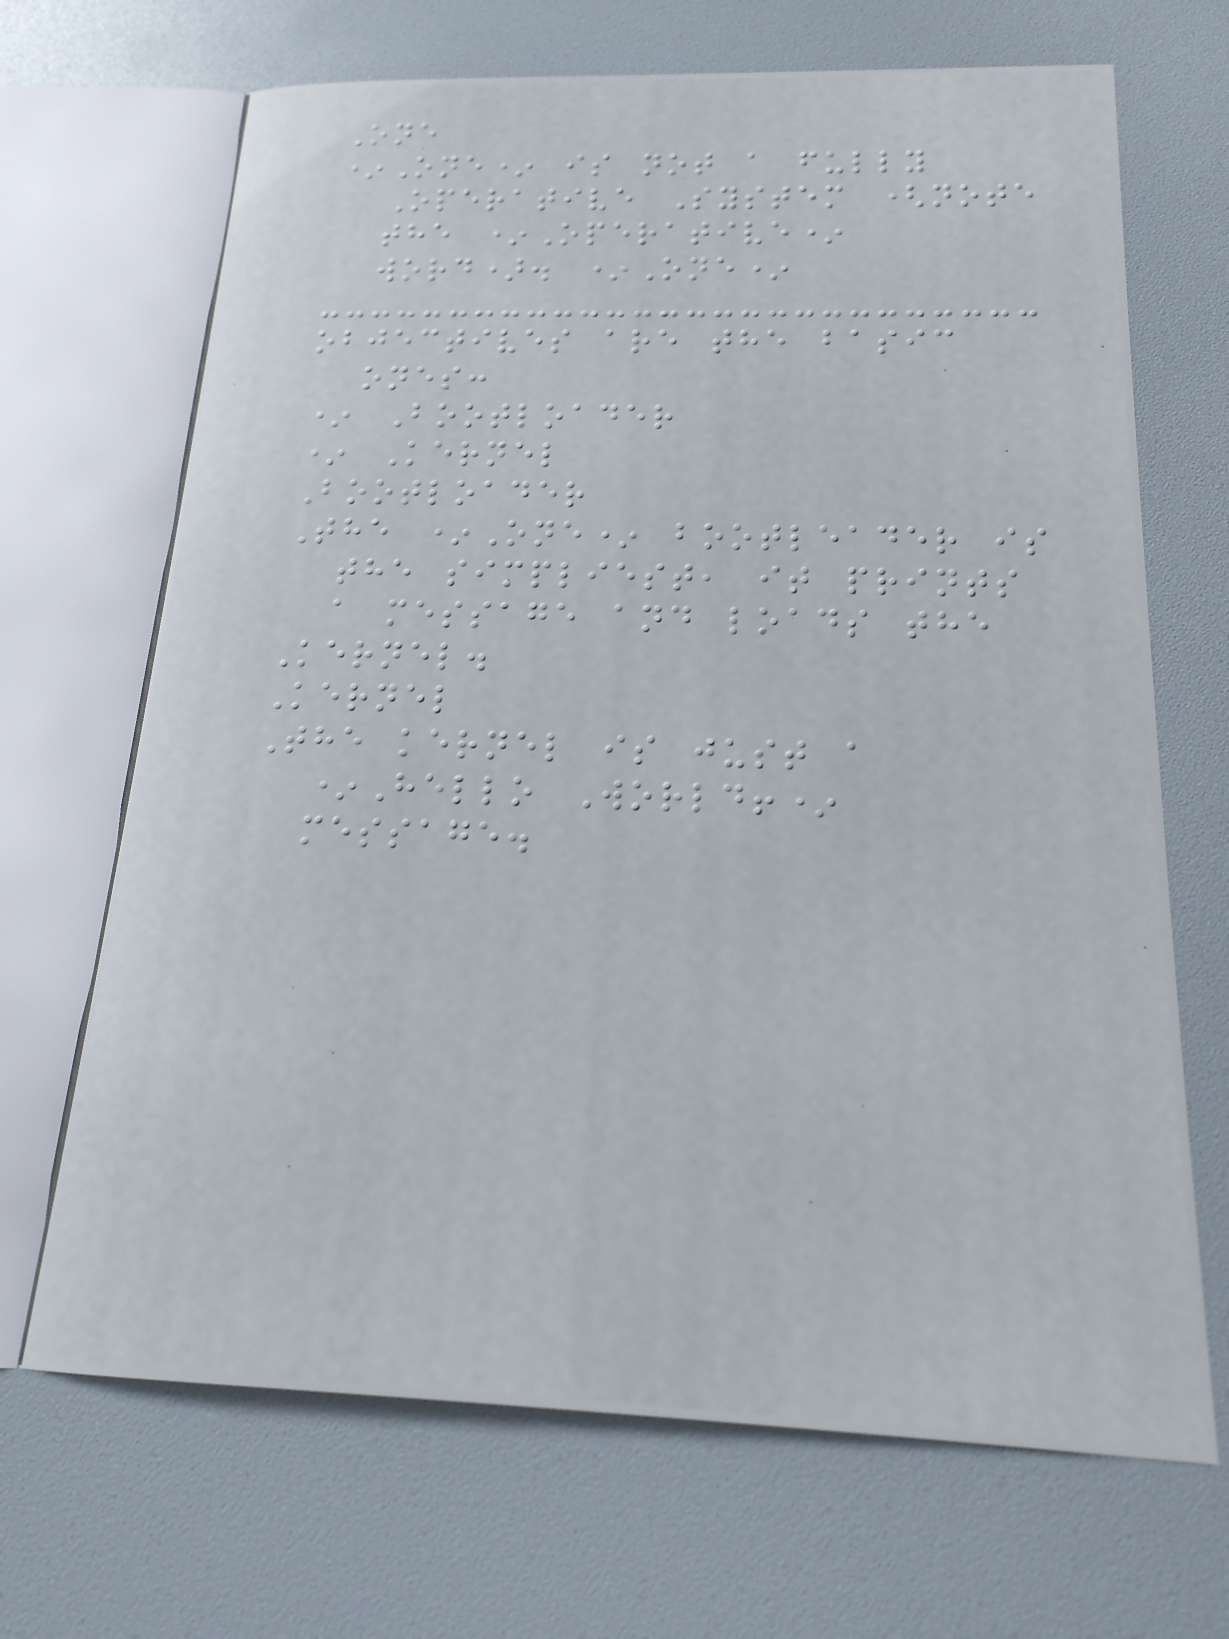One
*One* is not a fully
Operative System (note
the *Operative*
word). *One*
objectives are the basic
ones:
* Bootloader
* Kernel
Bootloader
The *One* bootleader is
the simpliest, it prints
a message and loads the
Kernel.
Kernel
The kernel is just a
*Hello World!*
message.
